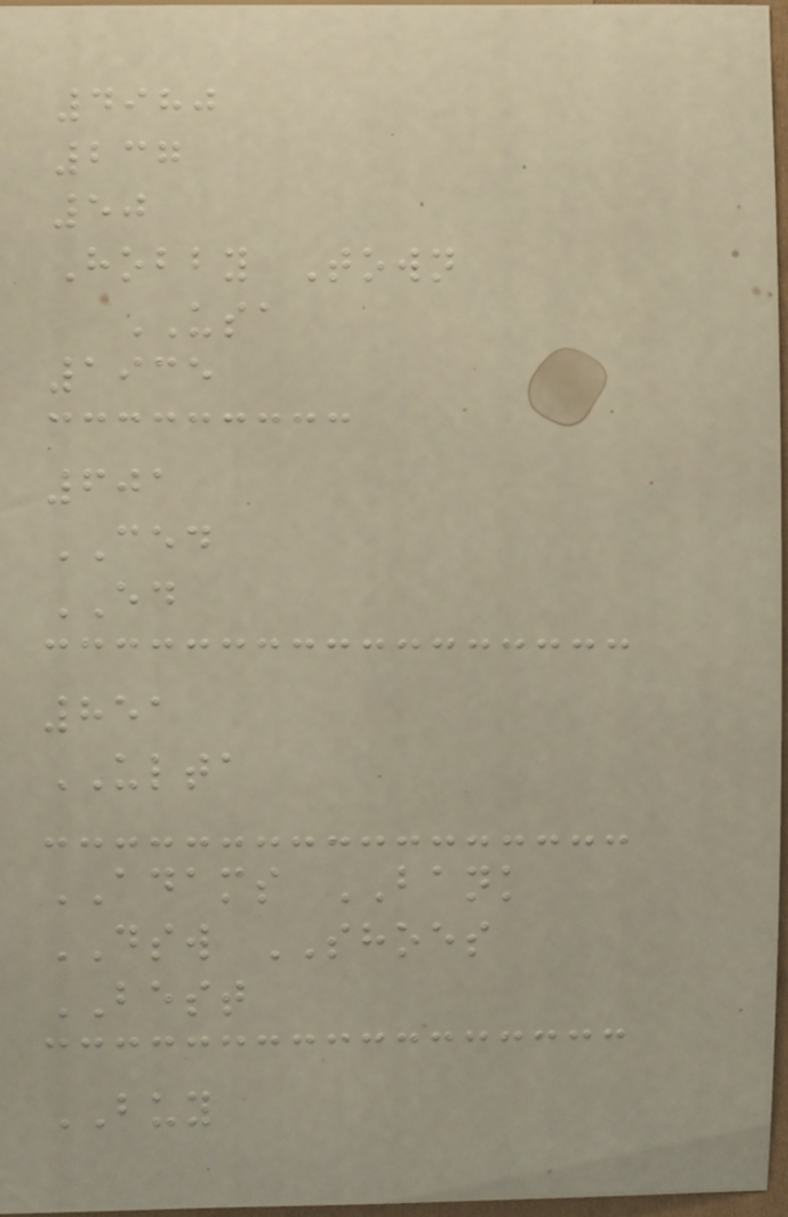4980
237
50
Hobby Town
USA
1935
601
CED
ED
851
ULTA
ADAMS BANK
DSW SHOES
BEST
BUY
